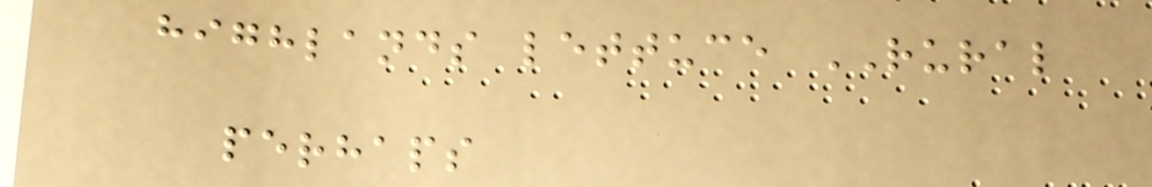highlands lettuce RURAL
perhaps
